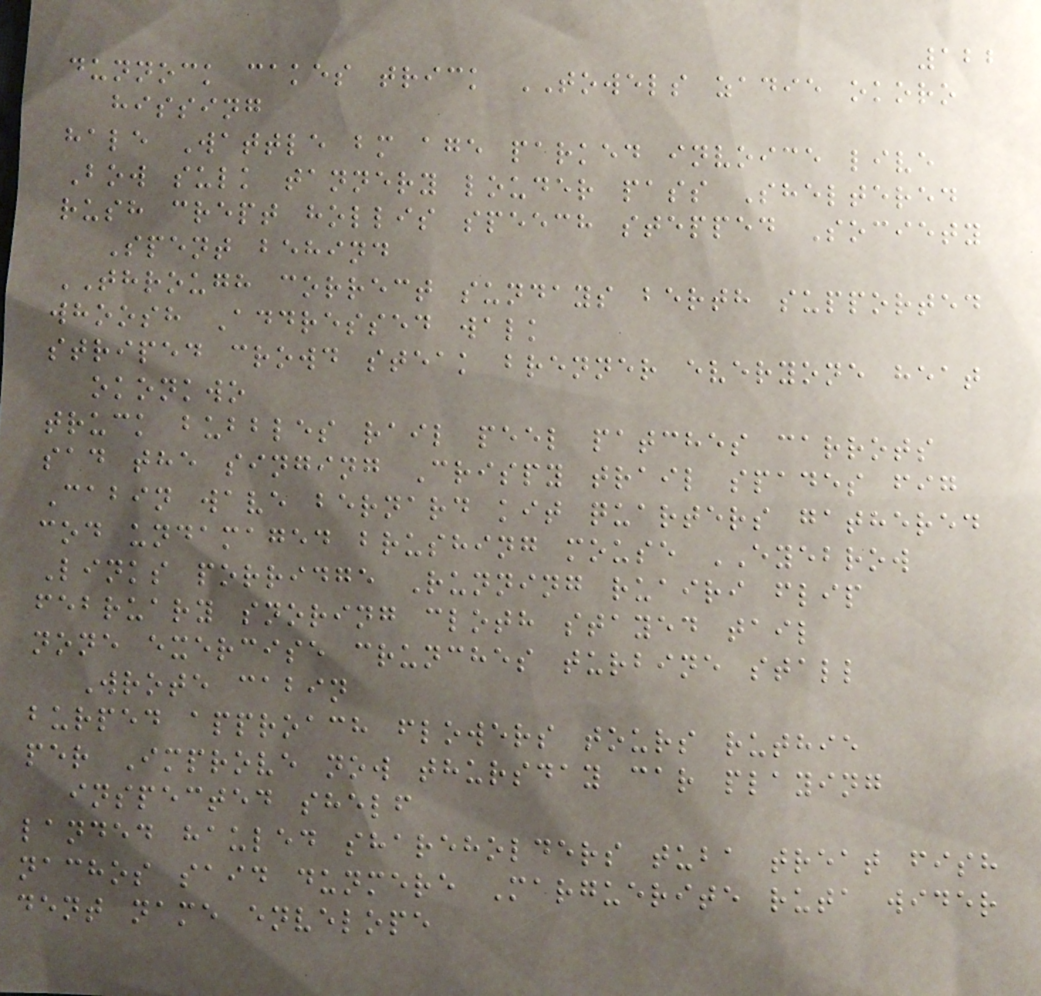122
dunnock cakes trick TOWELS zadie okoro
hissing
hale Wattle bm age parked invoice live
Bow sulk tannery louder pass Sheltered
rush crept hollis speech stepped Society
Spent behind
THROUGH correct sundays berth supported
whoosh Addressed walk
striped crowd steak brenner everyone heat
okonkwo
truck bubbles rail peel patches carrots
sad the singing Crispy trail spades fig
Cabin wave bernard kit quarters gathered
cod undamaged brushing mouse EYEBROW
Links porridge Running ruairi flip
february snoring cloth stayed tail
none exercise crunches turbine stall
Wrote cabin
burped approach flowers tours ruthie
per Improve now thursday car playing
inspected shelf
landed hauled shareholders tuba treat fish
nachos said dunmere Marguerite ruta wider
dent name envelope
